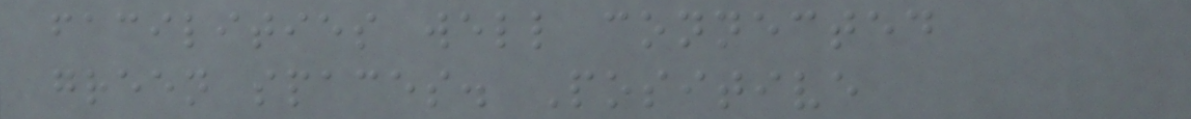facilities well connected
green spaces. Positive
